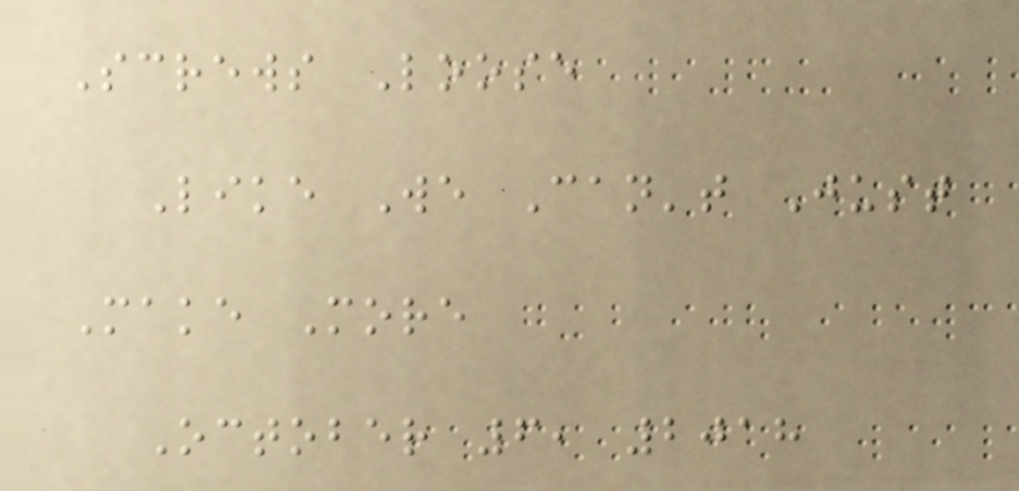Screws Loose
Like We Can't Just
Make More
October 6, 2018
